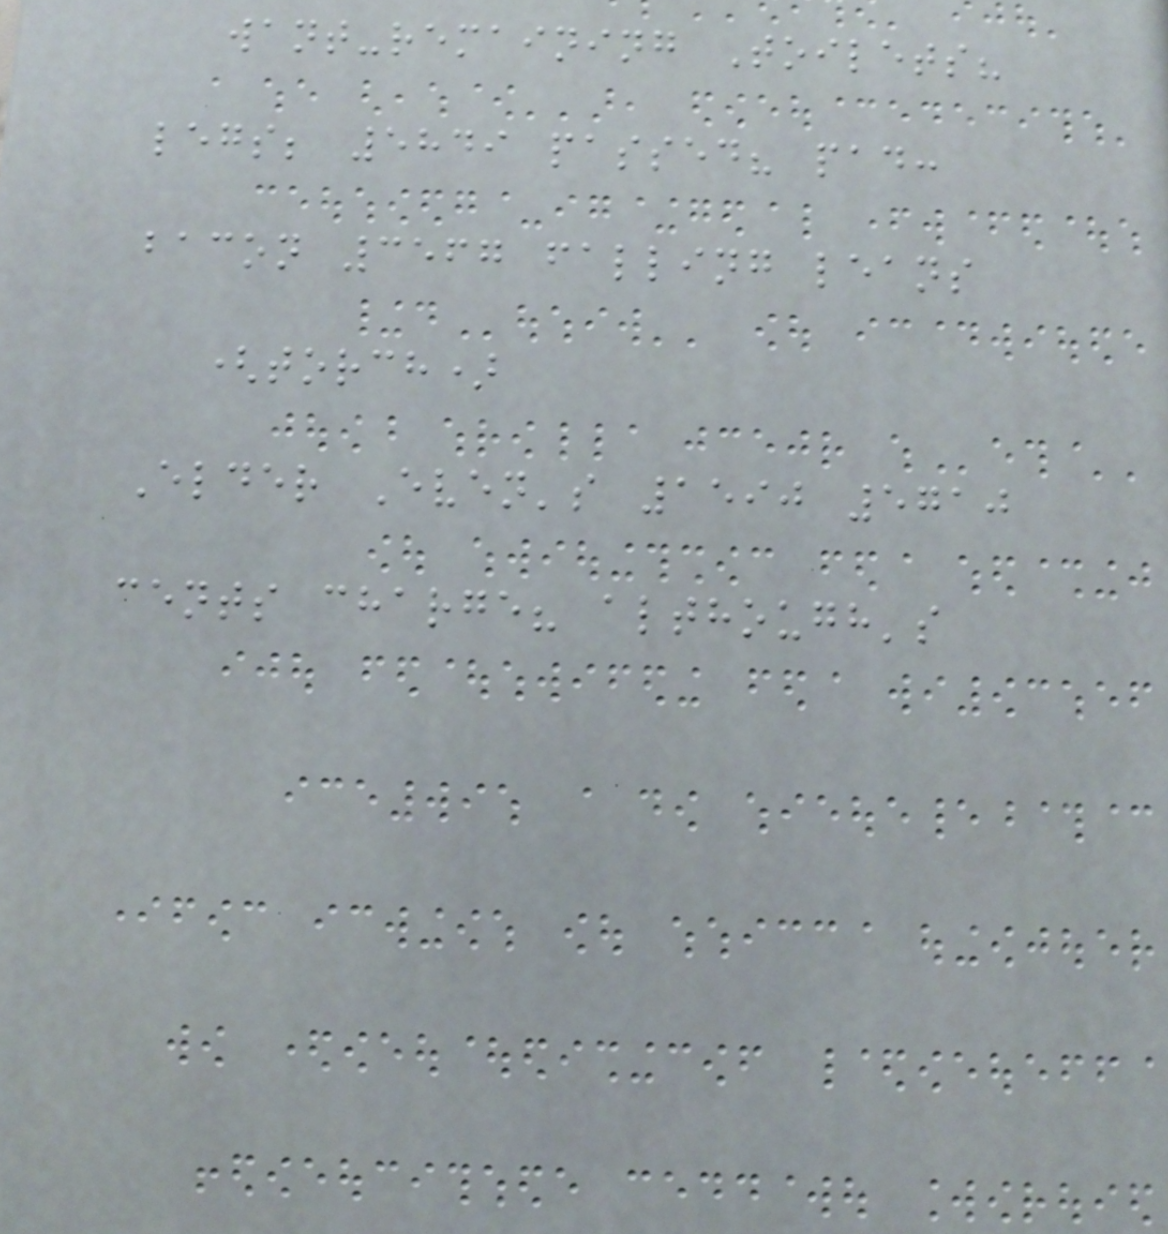want-remaining Toilets?
legs; 5849 passed? pad:
bacon 3567 falling leans
(torch)
Elder Even's 1590 5710
cents charge? although's
